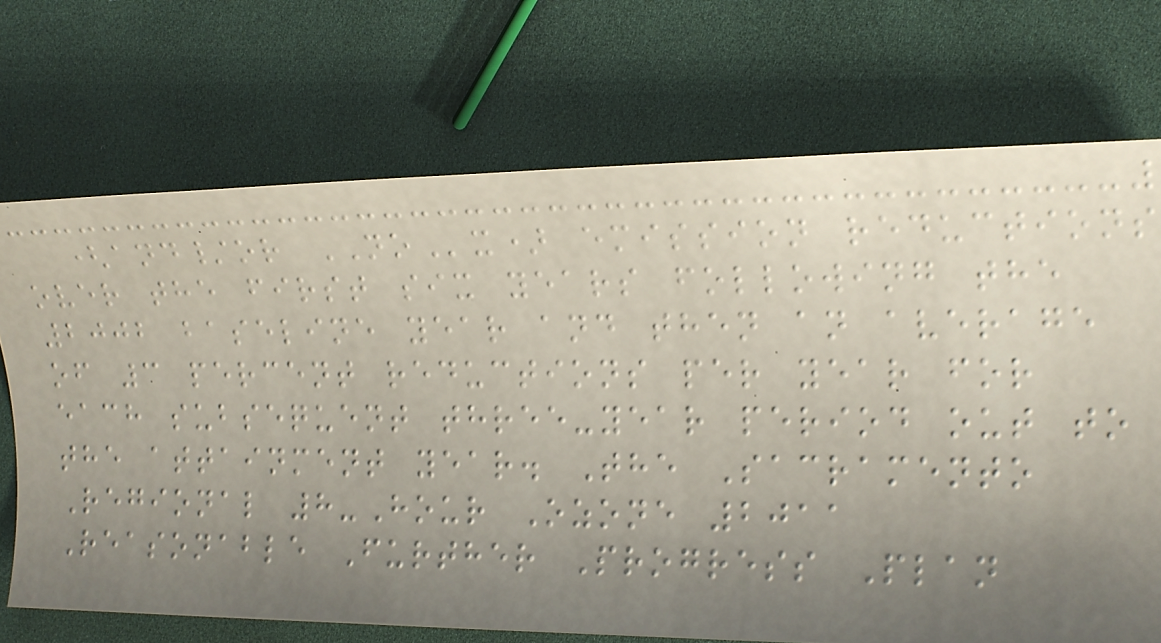(and/or NOx) emission reductions
over the first six years following the
2002 baseline year and then an average
of 3 percent reductions per year for
each subsequent three-year period out to
the attainment year. The Sacramento
Regional 8-Hour Ozone 2011
Reasonable Further Progress Plan
